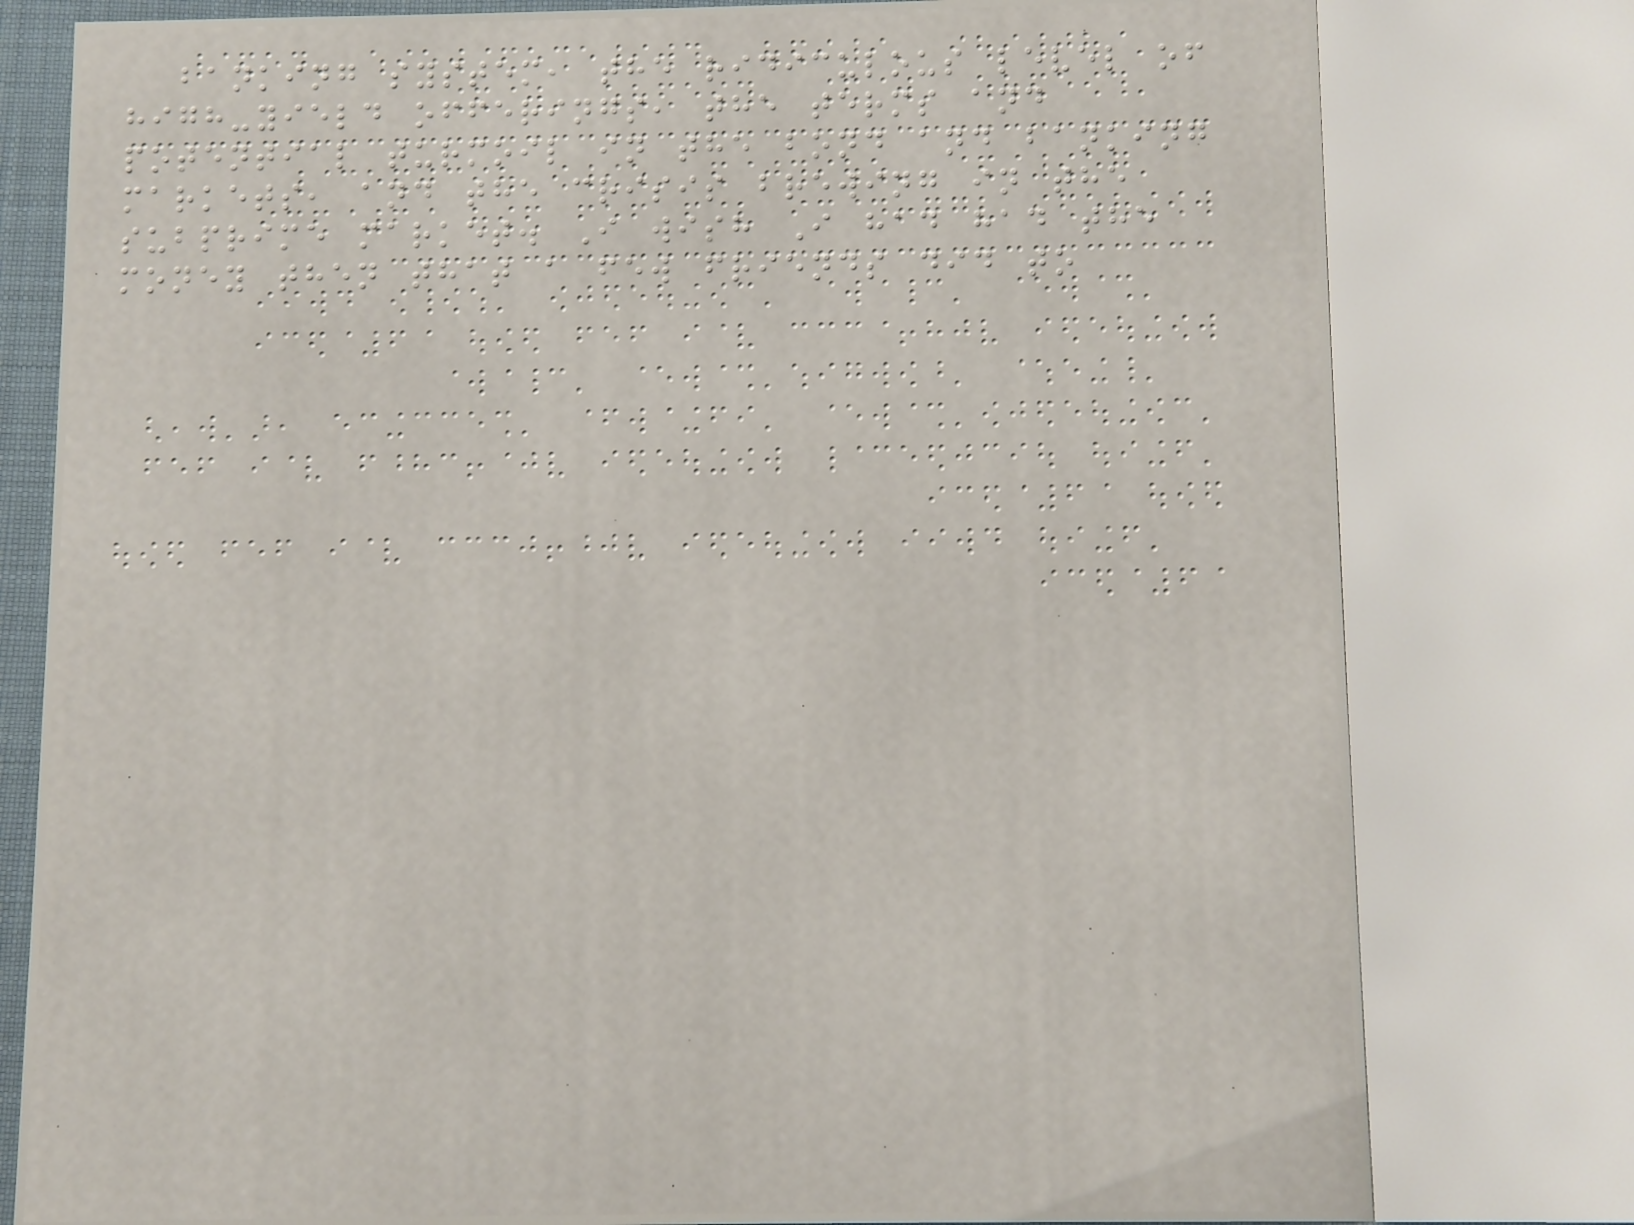banking system, the ridiculous level of
high-yield offerings, the terms and
potential turmoil in the bond and banking
markets, and the crisis brewing in the
subprime market. I wish I had had the
money then that a few friends did to
